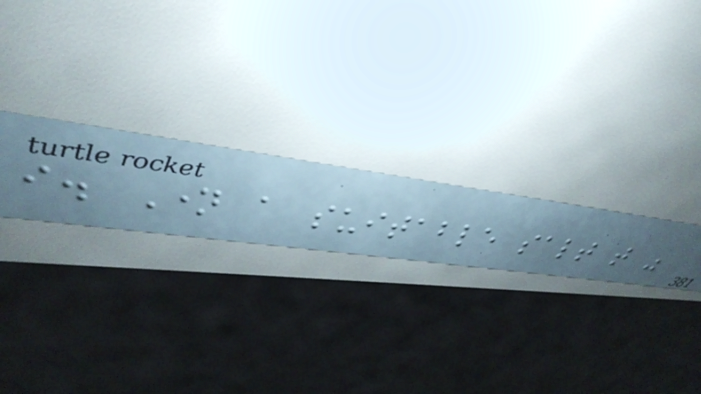i. Name a suitable salt that was
